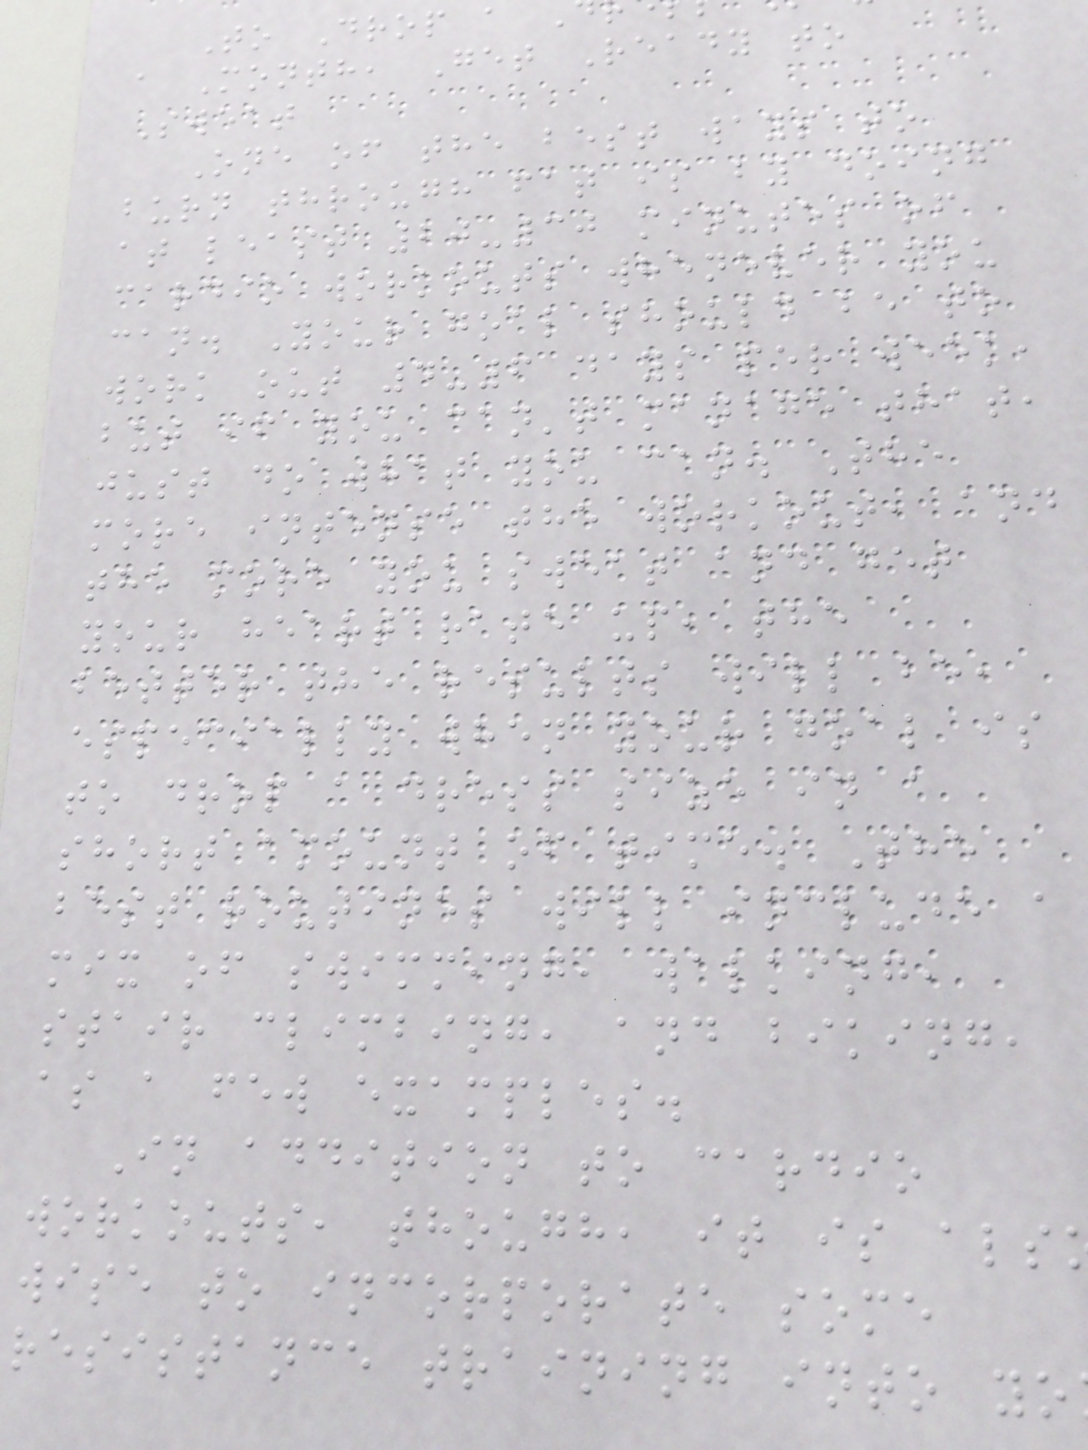To Drop a
a Month, Get Ready to
Sweat
One of the best ways to
burn through fat is by doing
at least 20-30 minutes of
cardio workouts whenever you
can. Your goal should be to
work out 4-6 days per week,
but if you can't manage that,
just do what you can. The
more intense the workout, and
the more you sweat and get
your heart rate up, the
better the results will be,
especially when your goal is
to drop a dress size in a
short amount of time. The
best routines will include a
mix of swimming, walking,
stair climbing, and biking,
as a few examples.
In addition to cardio
workouts, though, it is als
wise to incorporate some
resistance training into yo
